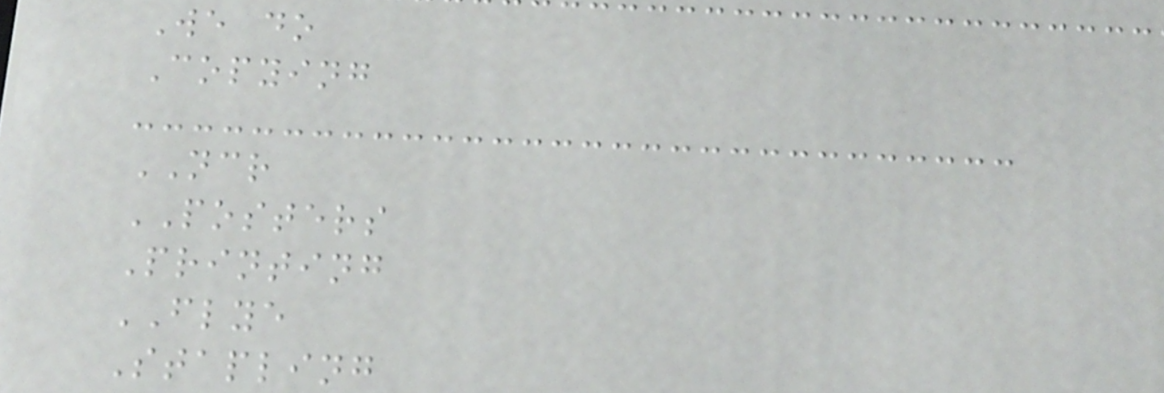We do
Copying
NCR
POSTERS
Printing
FLYE
Stapling
